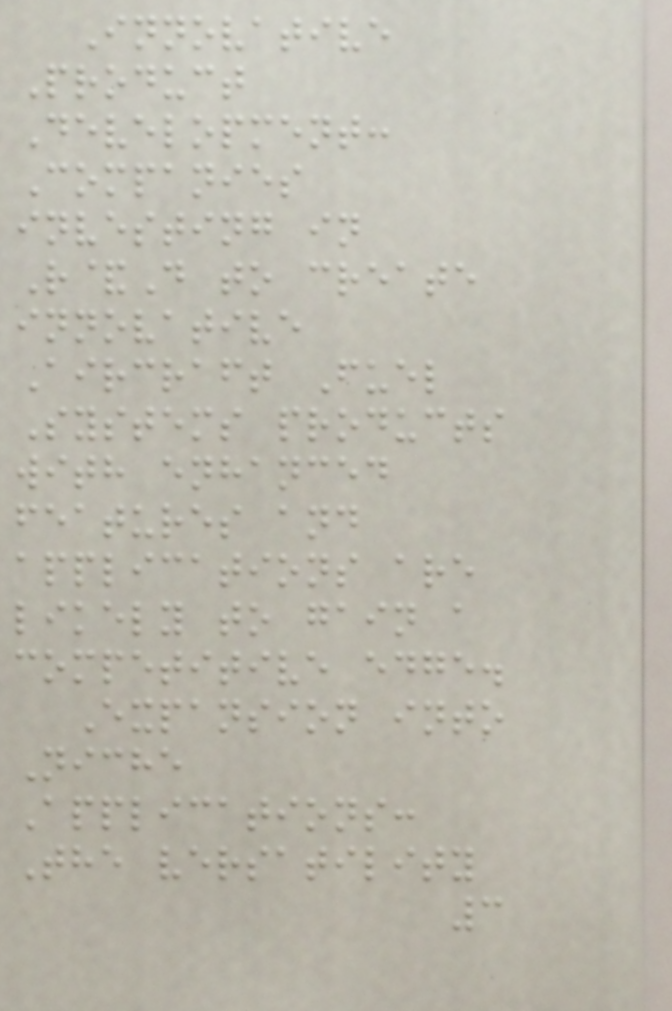Innovative
Product
Development:
Companies
investing in
R&D to create
innovative
Aircraft Fuel
Systems products
with enhanced
features and
applications are
likely to gain a
competitive edge.
Expansion into
Niche
Applications:
The versatility
3
